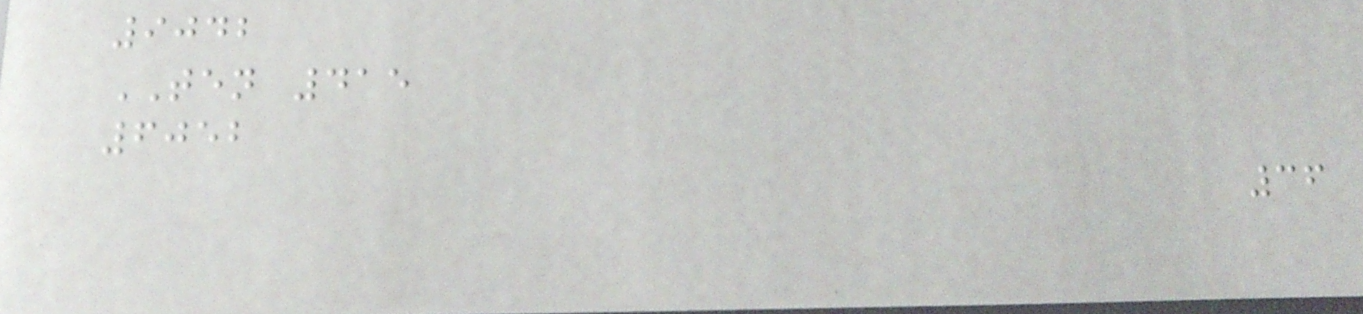9042
TEN 415
6052
36
